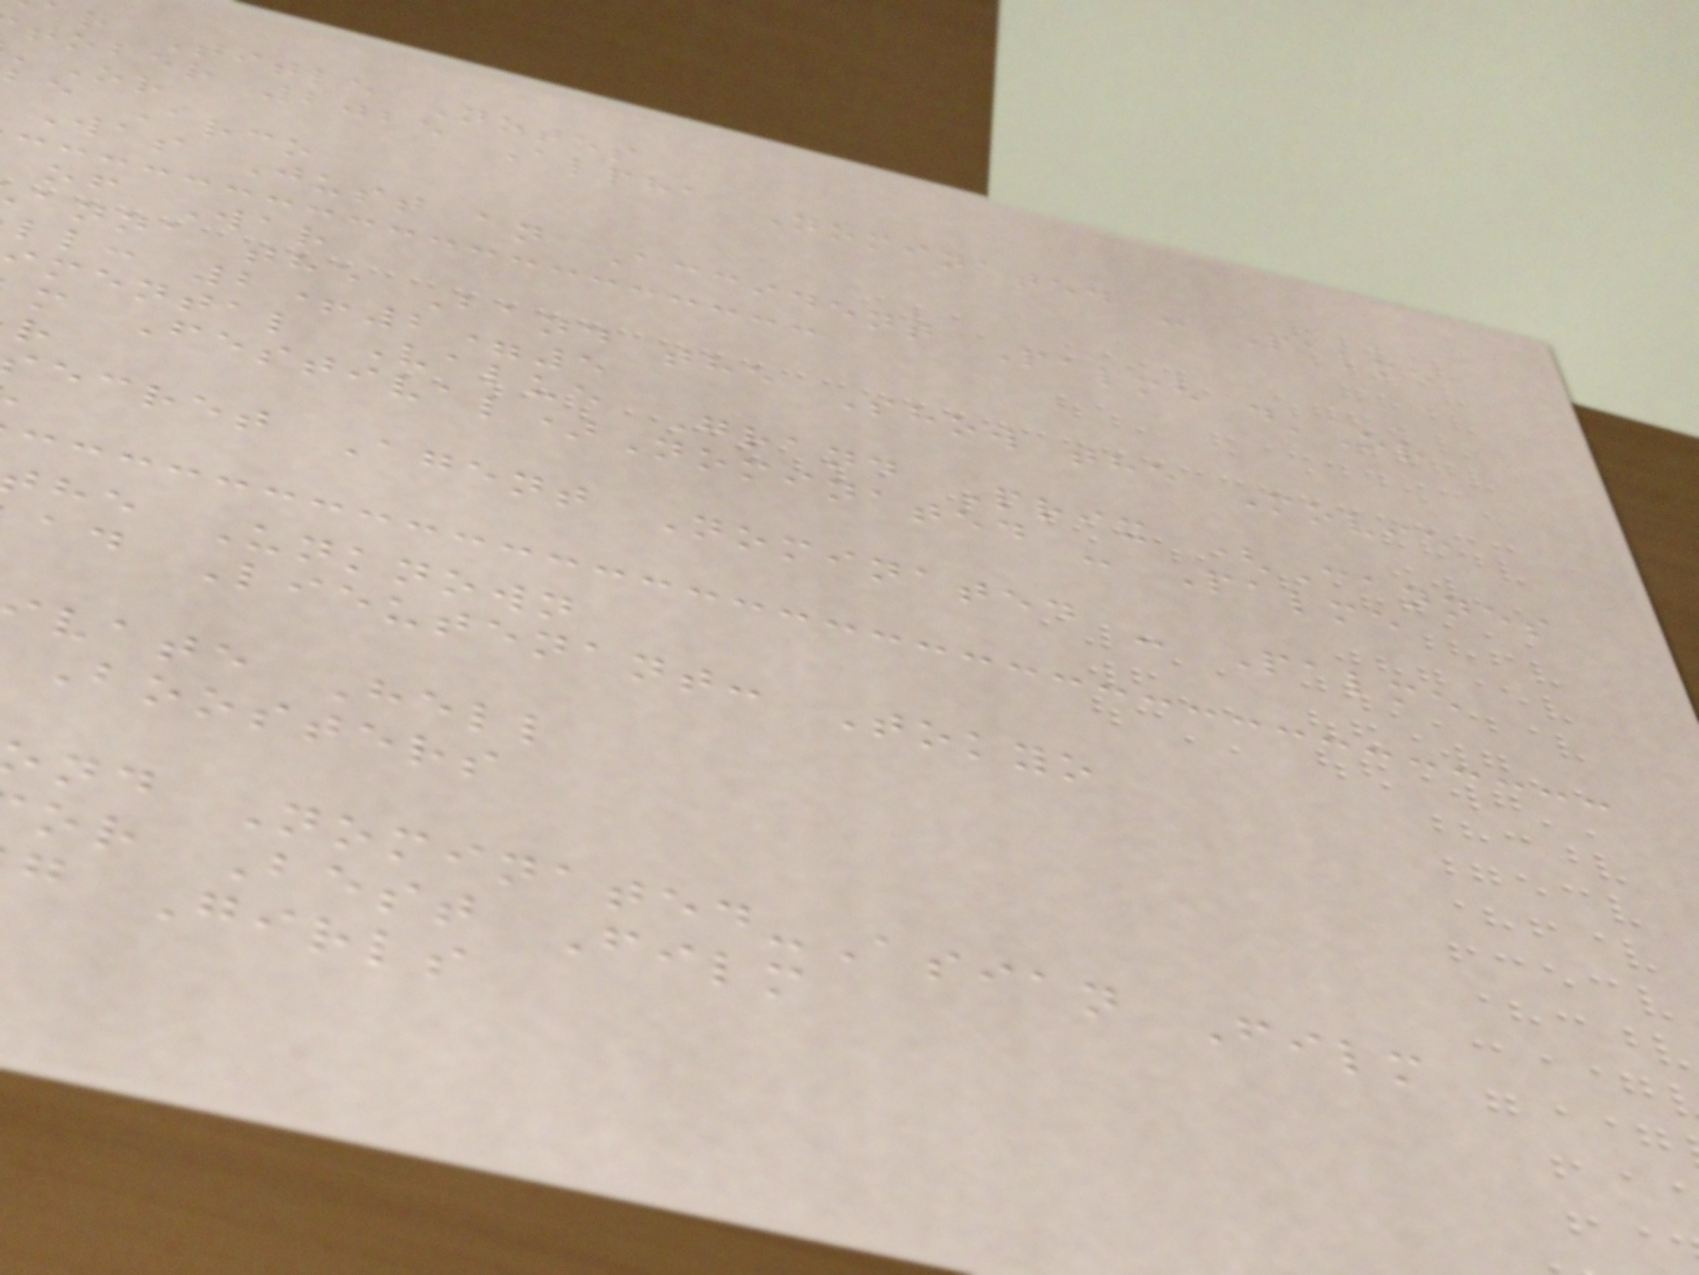r Title Notes
tober 2025 Alpha Nominated - Palme
'Or
e Arco
Was Just an Accident Palme d'Or
of War
anna the Band the Show the Movie
ll: 2+2=5
mental Value Grand Prix (Cannes
m Festival)Nominated - Palme
ecret Agent Nominated - Palme
he Unknown
ad Lieutenant: Tokyo
vate Hell
Boosters
nd Nominated-Asian Film
or Best Film
g Girls
